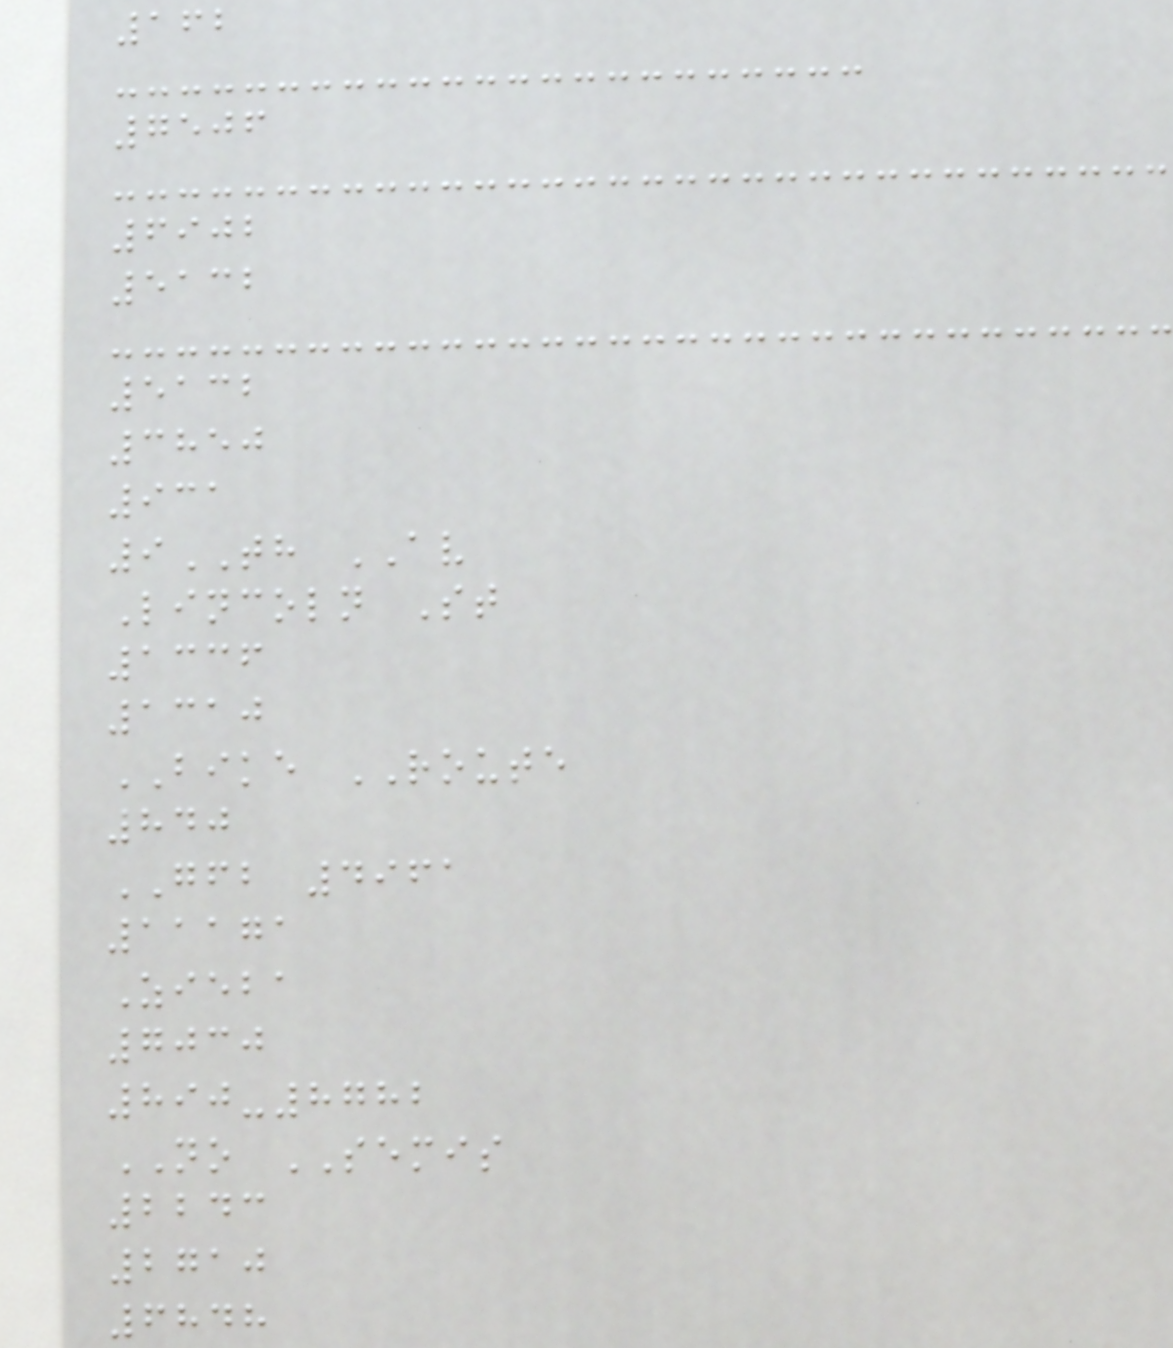162
7506
6902
5132
5132
3850
931
9TH AV
Lincoln St
1336
1310
BIKE ROUTE
840
GFB 4961
11171
Zieba
7030
890-8782
NO SEMIS
2243
2710
6848
